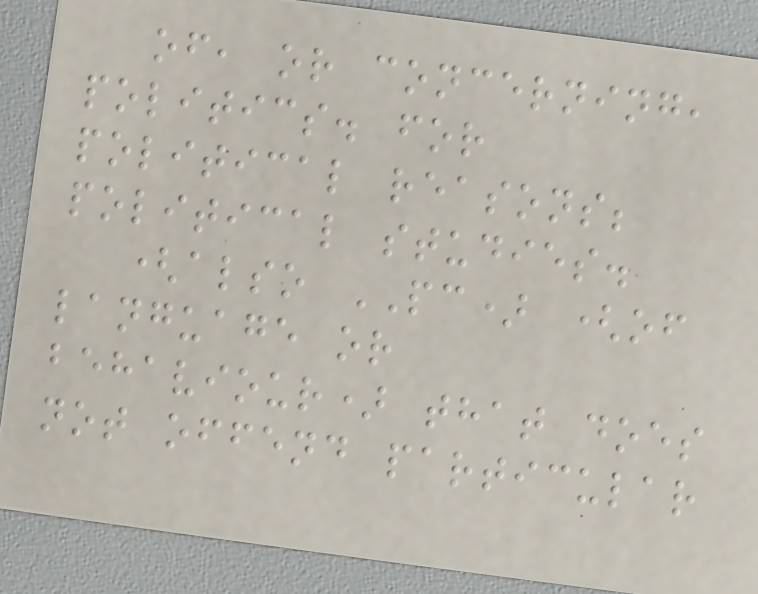of, or concerning,
politics. for
political reasons;
political studies.
(also PC) (of
language or
behaviour) that does
not offend particular
